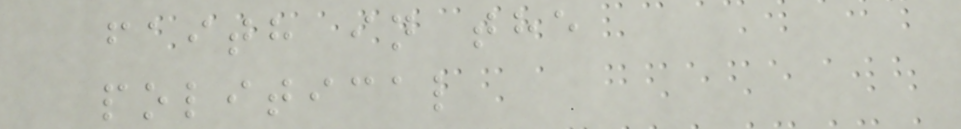faith in the
political
